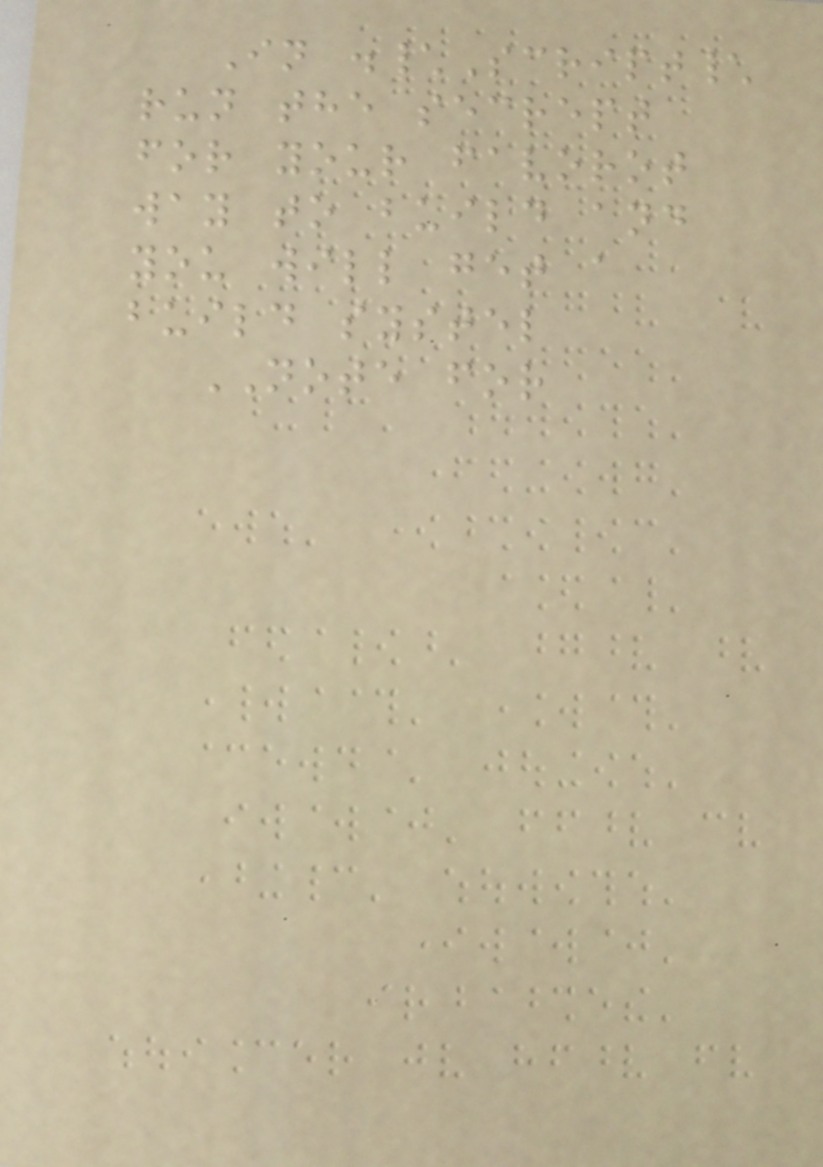In .\Script\
run the secrept
for your favorot
way to build and
you will get a
build systel
NOTE for
